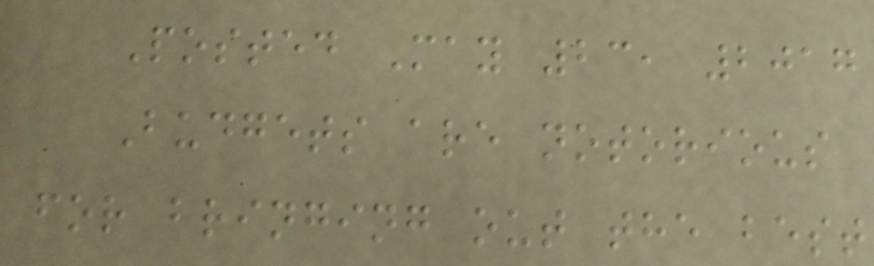Posted May 23, 2017
Budgets are notorious
for bringing out the best
